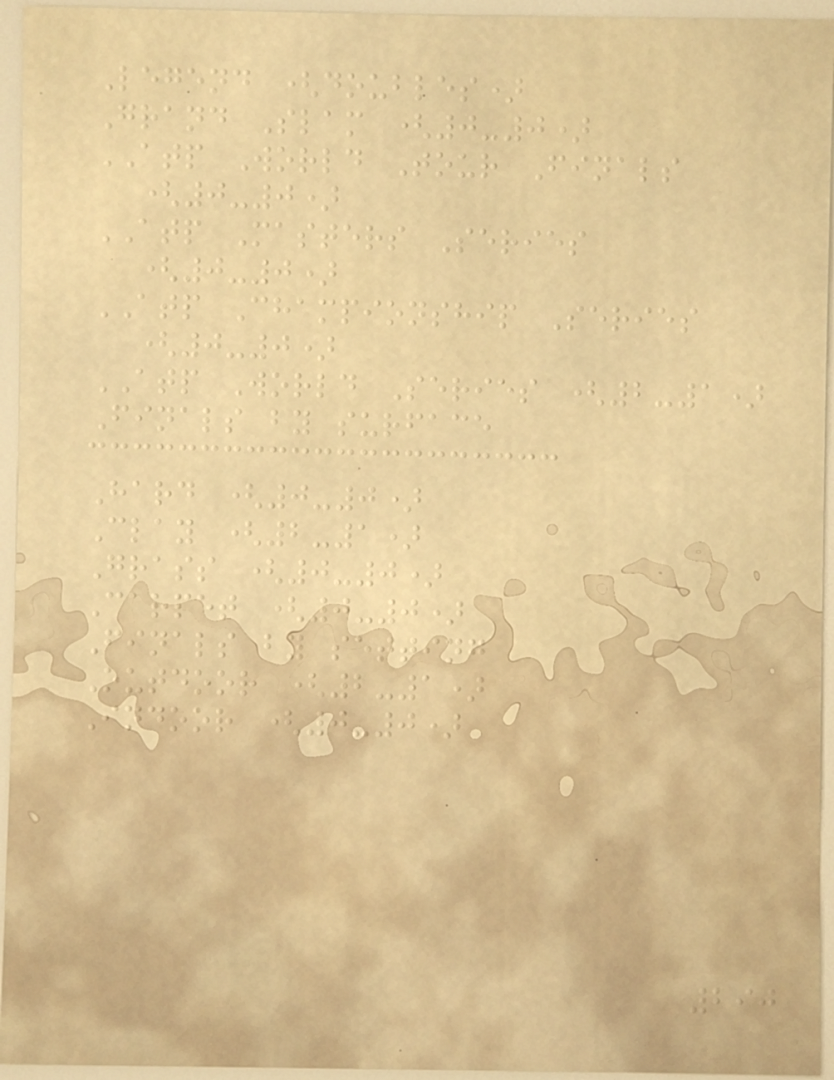Legend (doubles)
Grand Slam (0-0)
ATP World Tour Finals
(0-0)
ATP Masters Series
(0-0)
ATP Championship Series
(0-0)
ATP World Series (2-1)
Finals by surface
Hard (0-0)
Clay (2-1)
Grass (0-0)
Carpet (0-0)
Finals by setting
Outdoor (2-1)
Indoor (0-0)
290
